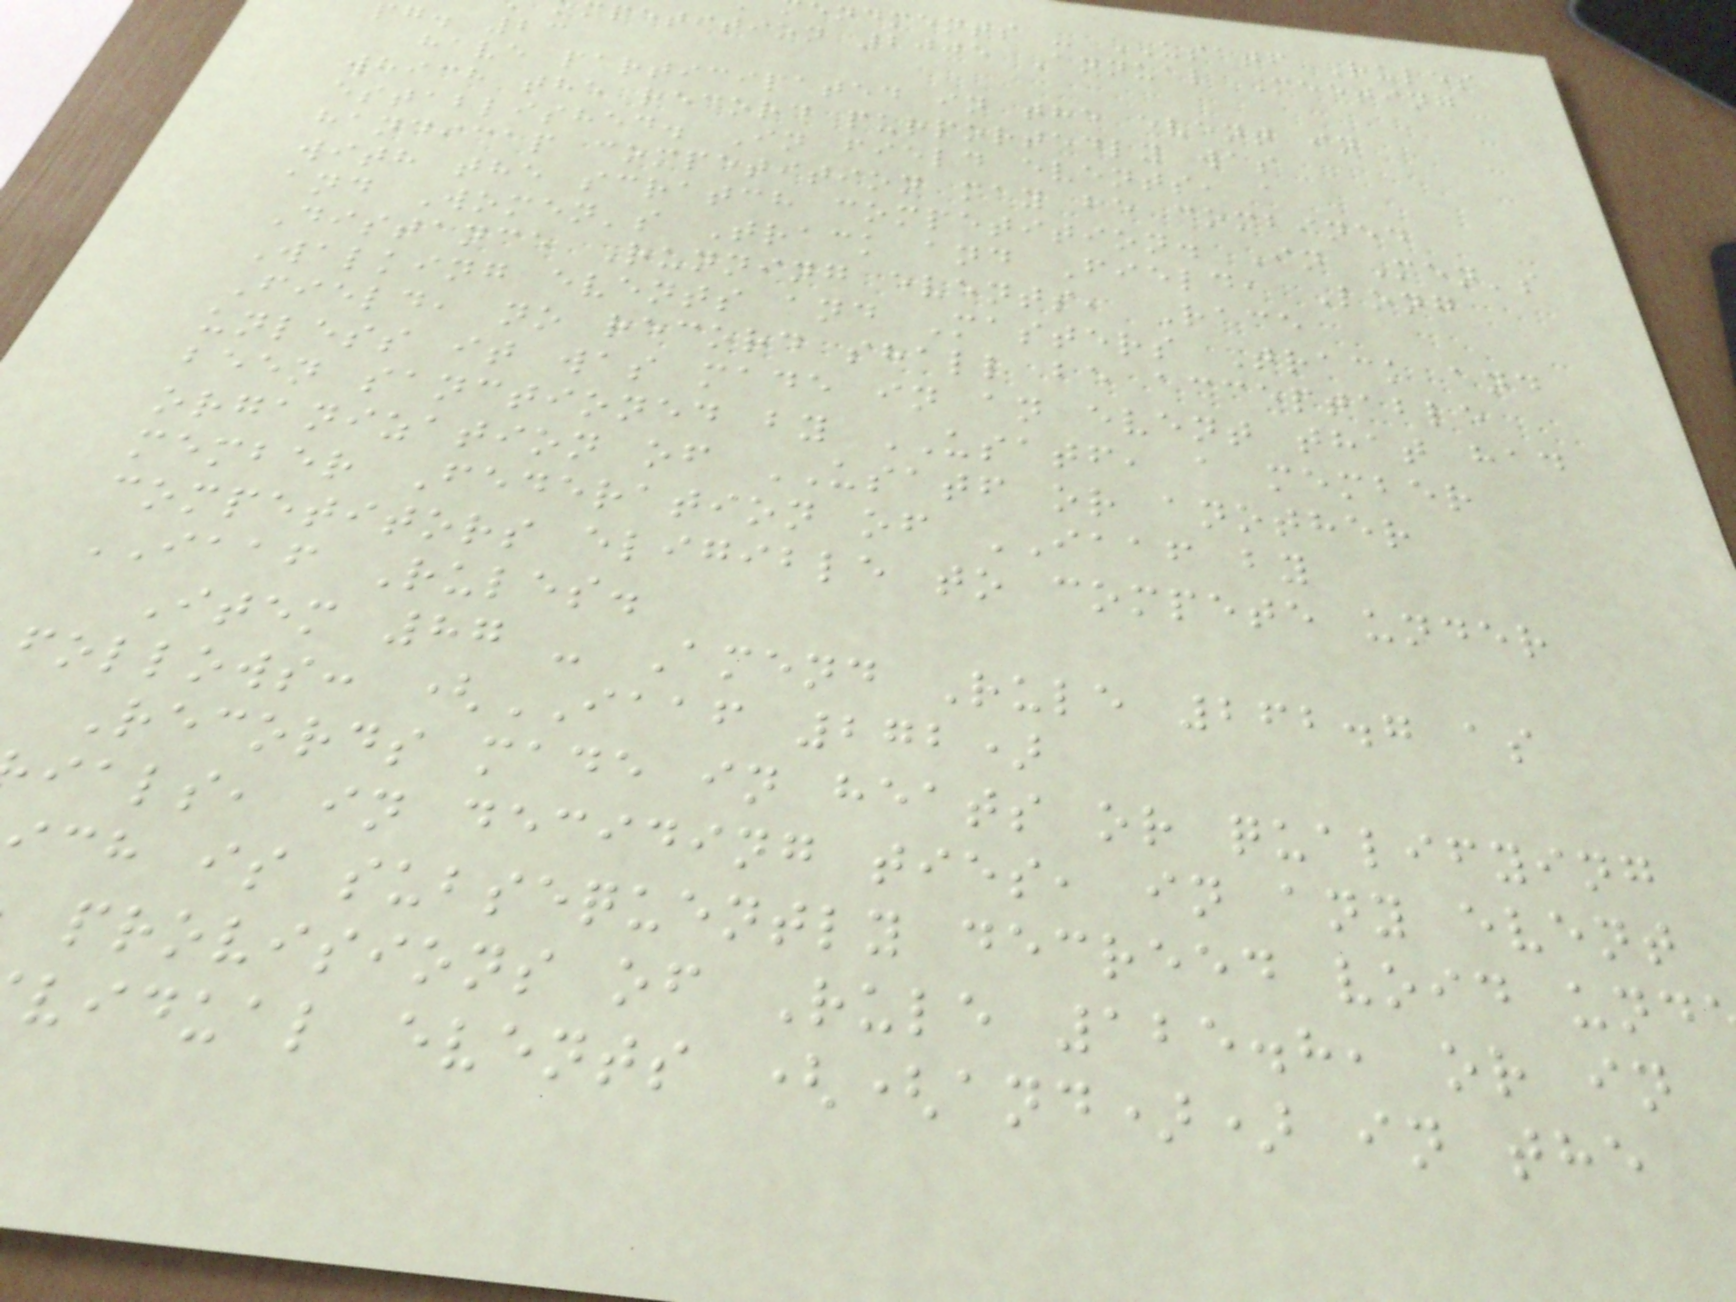ndments - USATF Rules
petition 2005 Annual Meeting
pg. 23
have participated in the event in
which the record purportedly was
established. In field events, a
handicap competition may be combined
with the scratch competition. In Men's
and Women's Track and Field, Long
Distance Running events, Race
Walking events and Masters Track and
Field, no record shall be acceptable
unless it was made in an event that had
been sanctioned by USATF, a member
organization of USATF or another
member Federation of IAAF by
competitors eligible to compete under
IAAF Rules.
Item 87 - Amend Rule 262.7 as
follows: (IAAF 272)
Records made in heats or qualifying
ials, in deciding ties, in any event
ch is subsequently decreed void und
provisions of Rule 125.8, or in
vidual events ((and)) in the
